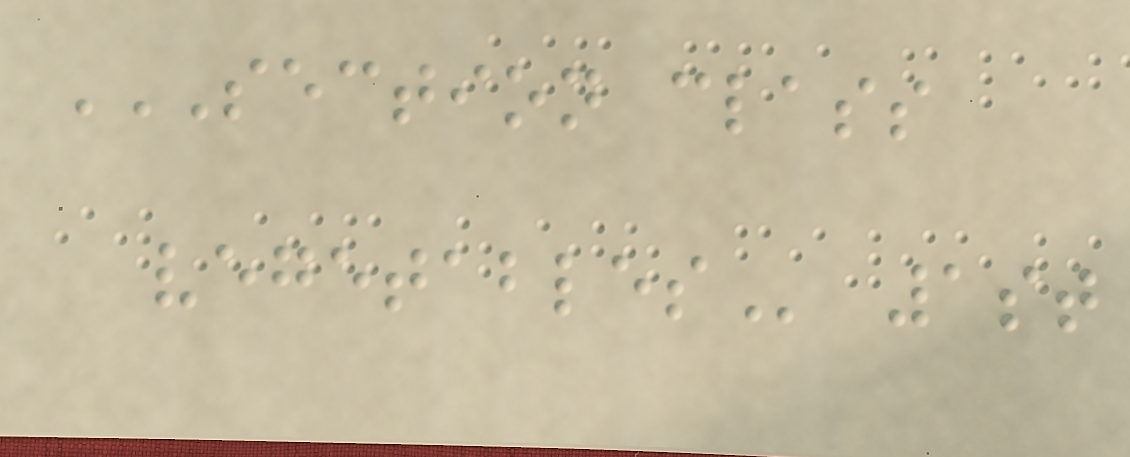SECTION CLASS
VEGETABLES 1st
